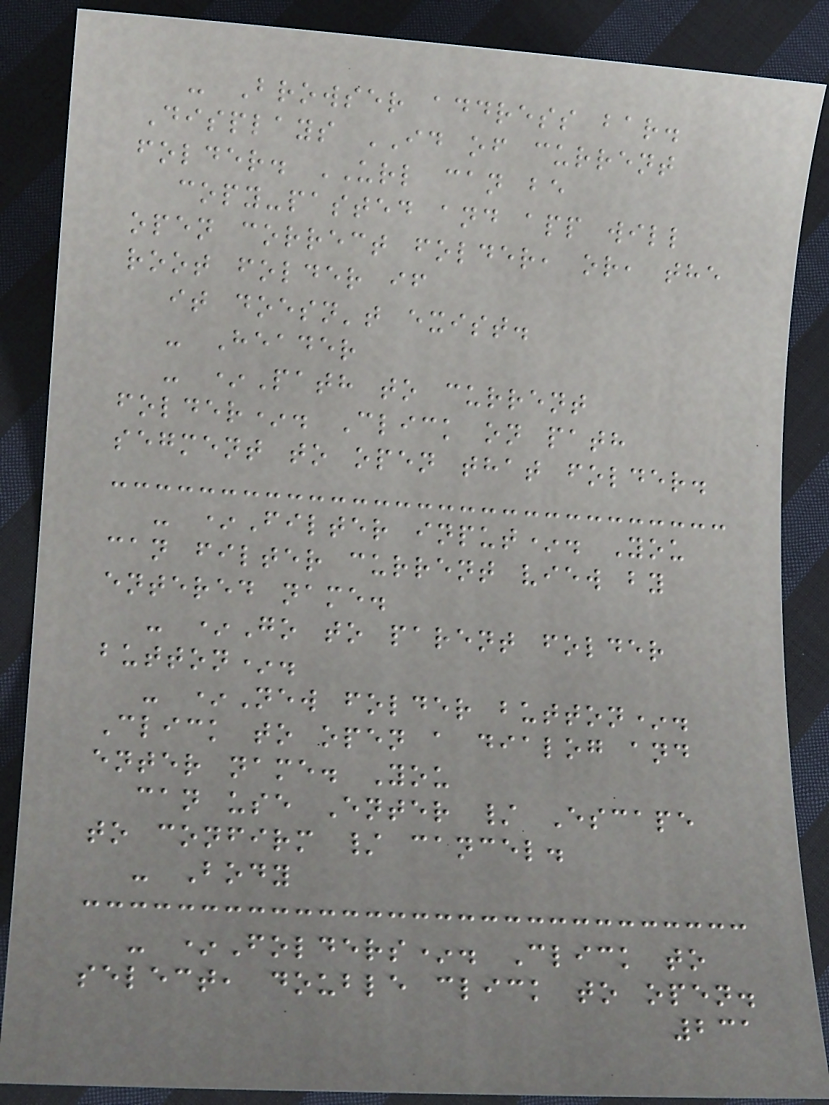- Browser address bar.
Displays ID of current
folder. URL can be
copy-pasted and app will
open correct folder, or, the
root folder if
it doesn't exist.
- Header
- *Path to current
folder*. Click on path
segment to open that folder.
- *Filter input*. You
can filter current view by
entered name.
- *Go to parent folder
button*.
- *New folder button*.
Click to open a dialog and
enter name. You
can use Enter / Escape
to confirm / cancel.
- Body
- *Folders*. Click to
select, double click to open.
231
